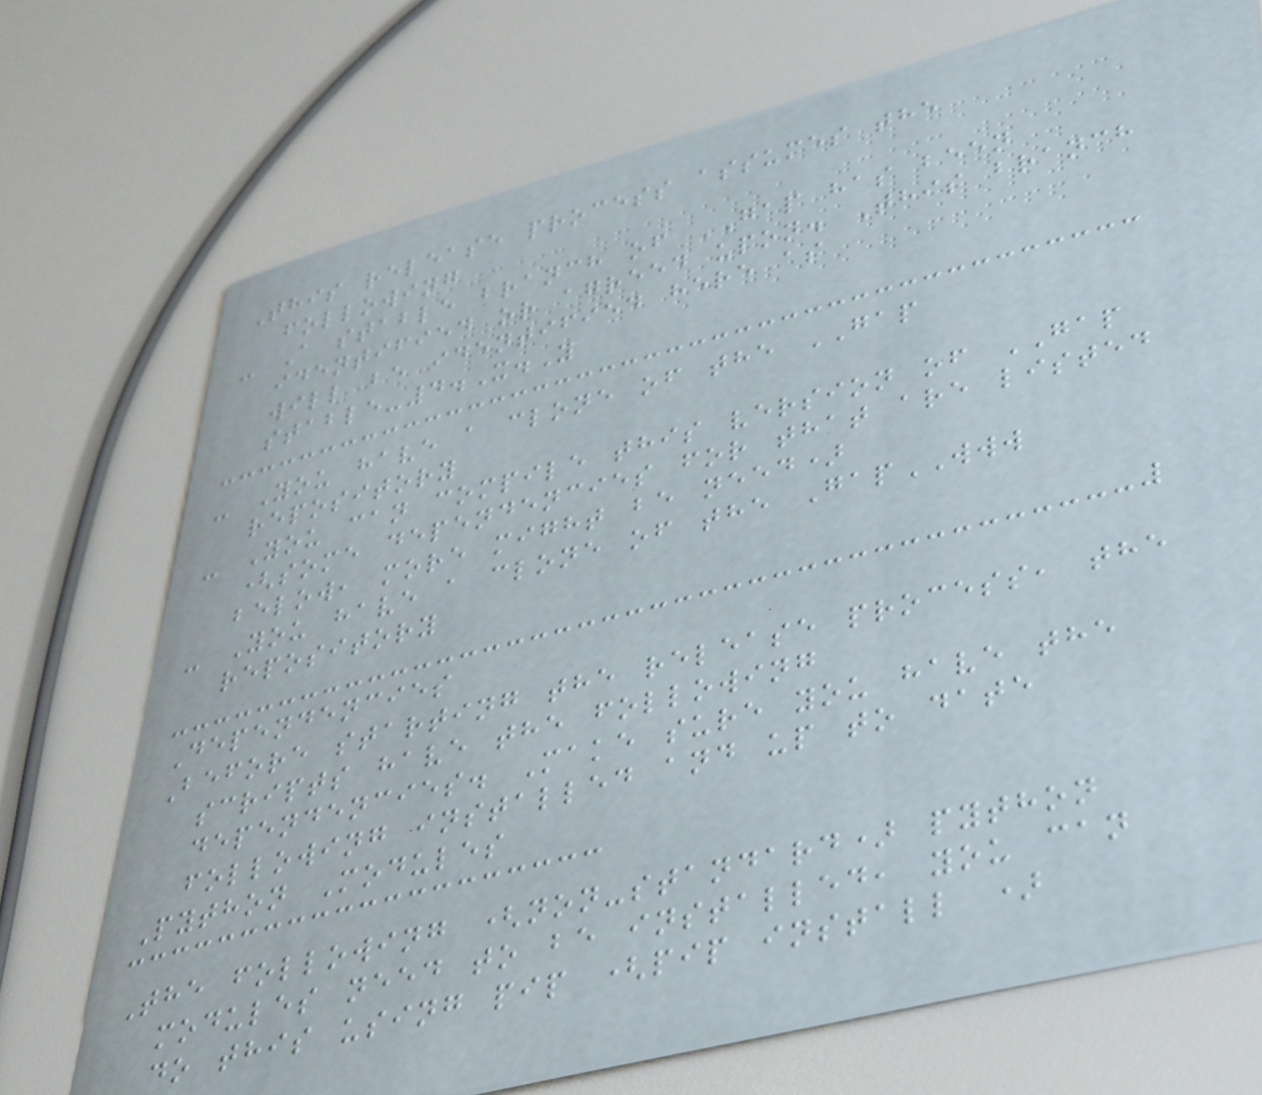This release process assumes the
following
- A stable branch of GAP has been
identified or agreed upon. This branch
will be identified here as
stable-4.X.Y
- You have a clone of the GAP
repository
- You can compile this version of GAP
(some dependencies for that are listed
below, more might be need)
- You have a clone of the GapWWW
repository
Dependencies
Before starting the release process, the
scripts have the following
dependencies. Make sure you have the
following installed and up to date
Python Modules
The following (non-standard) python
modules need to be installed, you can
do this using pip (pip install )
